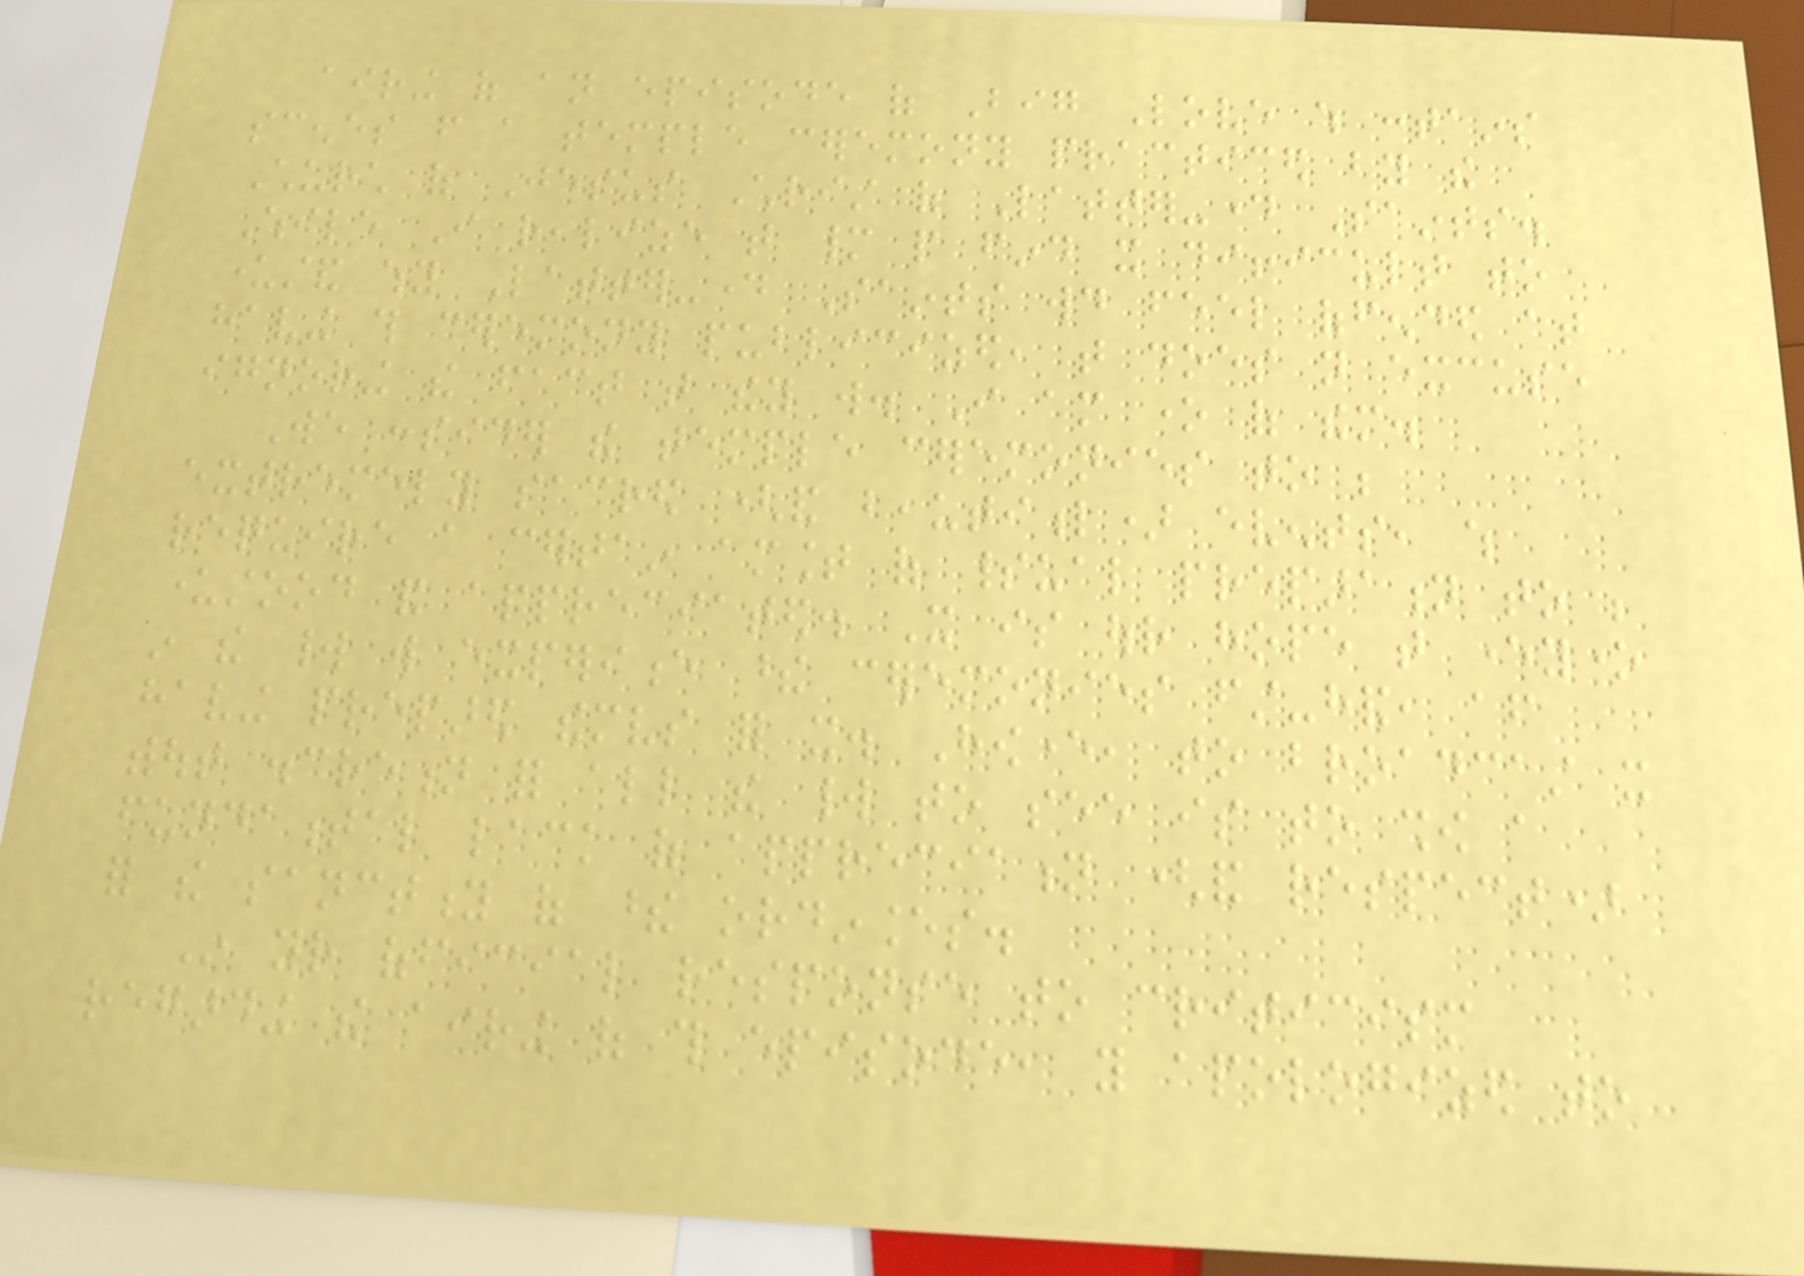airing of an episode of Big Love which contains
scenes from a temple ceremony practiced by the
Church of Jesus Christ of Latter-day Saints.
While I realize that many people find it difficult to
understand why Latter-day Saints would feel offended at
having this ceremony publicized, that does not excuse
ignoring the fact that they will. I am one of them.
We consider the temple ceremonies to be
extremely sacred (and beautiful) events, which
require a certain amount of spiritual preparation to be
understood and appreciated. It is our hope that everyone
in the world will experience these ceremonies first-hand, after
having prepared themselves for it. However, to broadcast it
without discretion for all the world to see is to show a
fundamental lack of appreciation (and respect)
for the sanctity of these ordinances.
In your official response to criticism
regarding the airing of this episode, you apologized to
